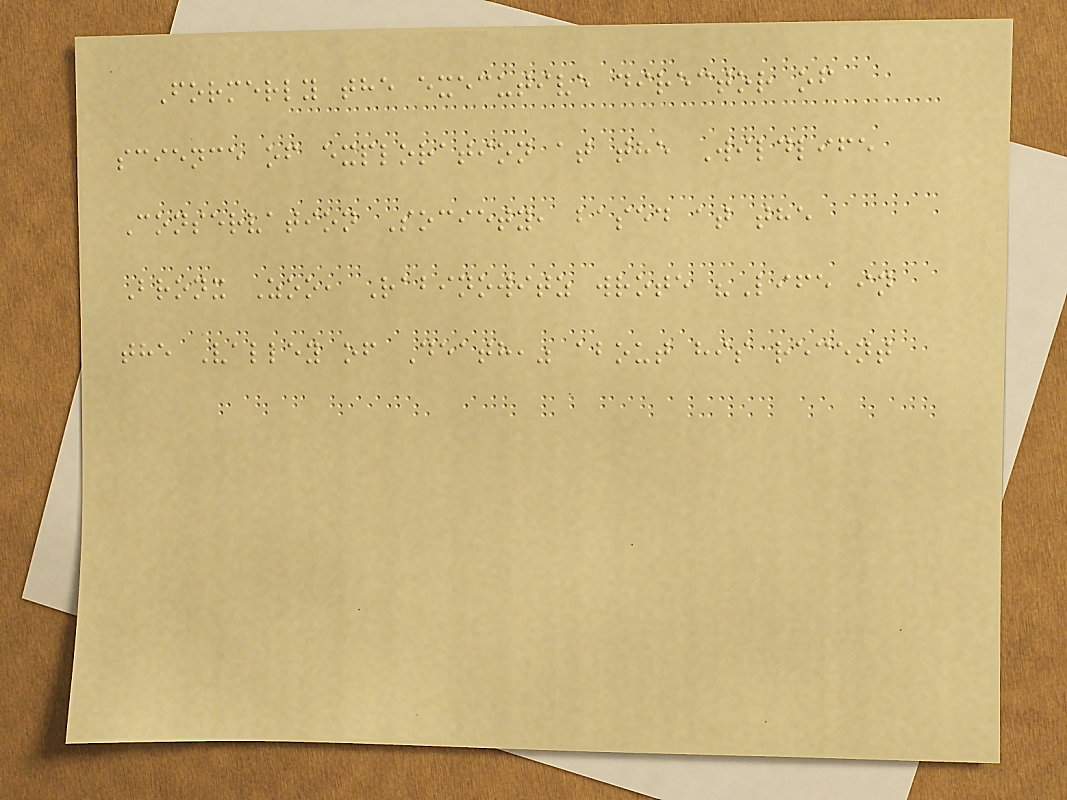Formerly the executive director of
science of exploration at the Wildlife
Conservation Society, based at the
Bronx Zoo, Rabinowitz wrote "Life in
the Valley of Death," about his recent
